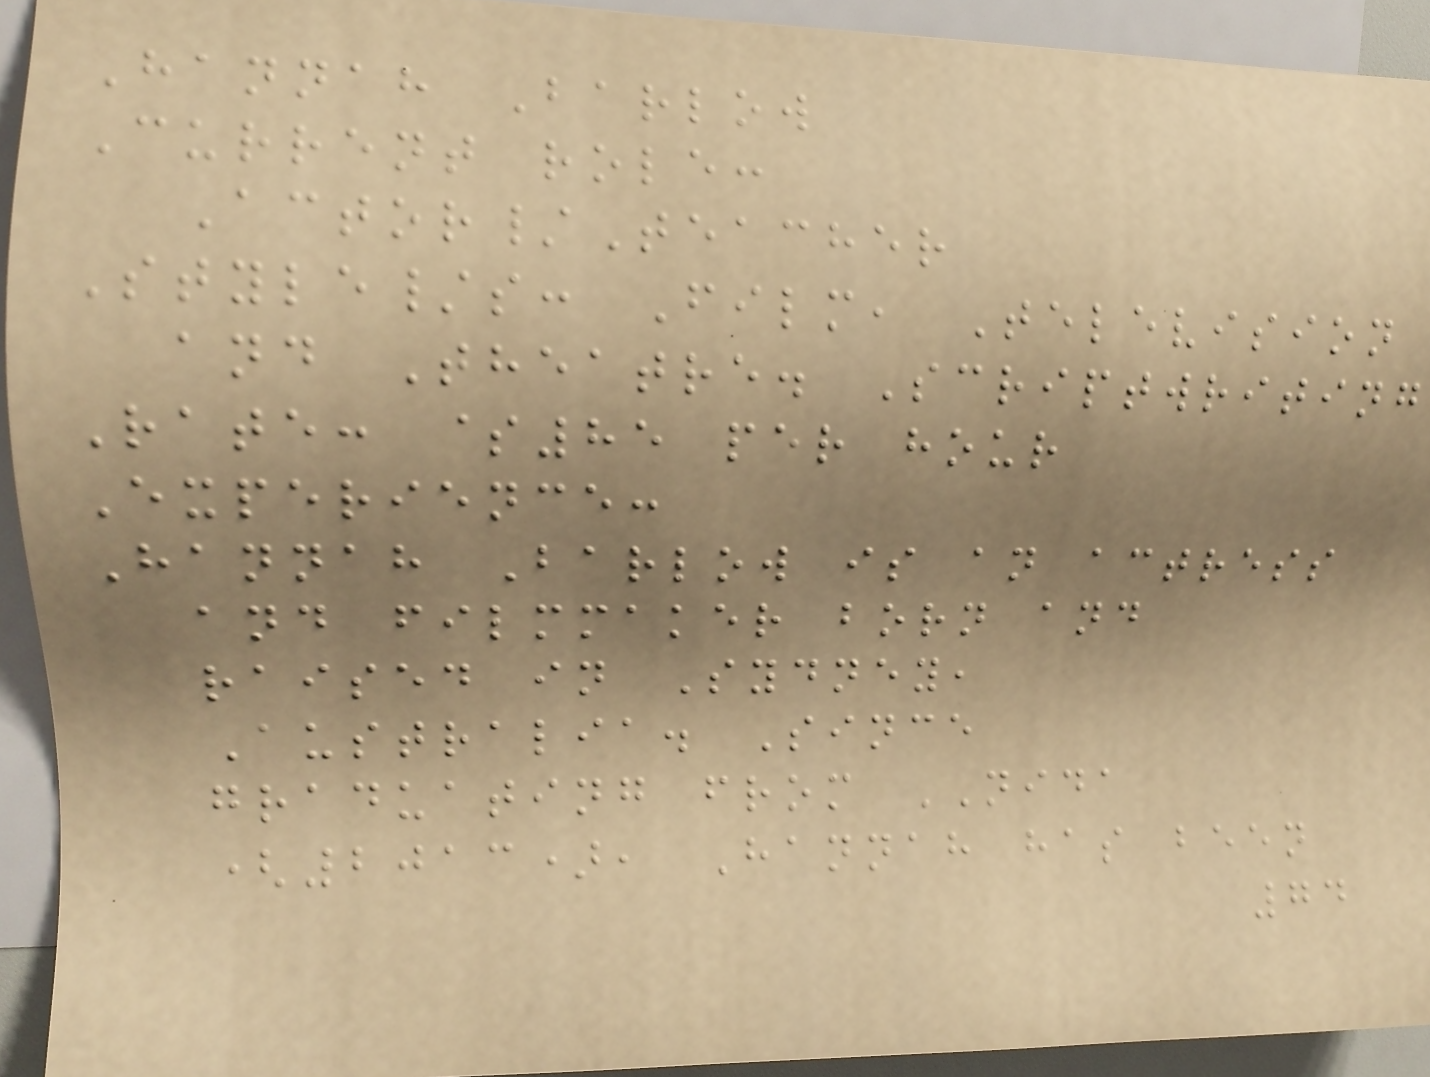Hannah Barlow
Current role:
Actor/Teacher
Style/s: Film, Television
and Theatre. Scriptwriting
Rate: $85 per hour
Experience:
Hannah Barlow is an actress
and filmmaker born and
raised in Sydney,
Australia. Since
graduating from NIDA
(2013), Hannah has been
74
